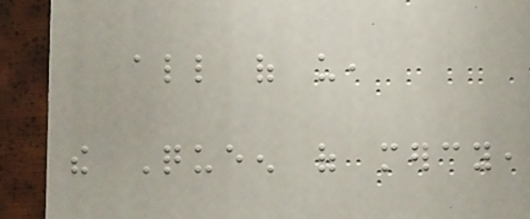all of us,
the Queen of mercy,
